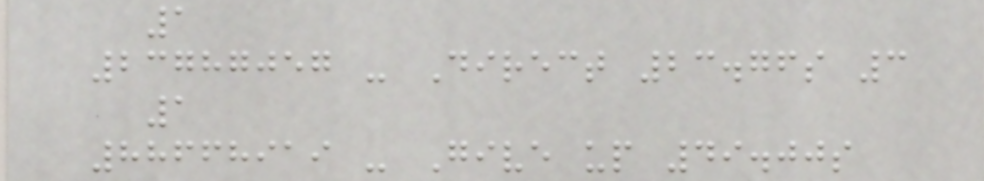1
23787057 - Direct 23.76s 3
1
88668919 - Give up 49.00s
